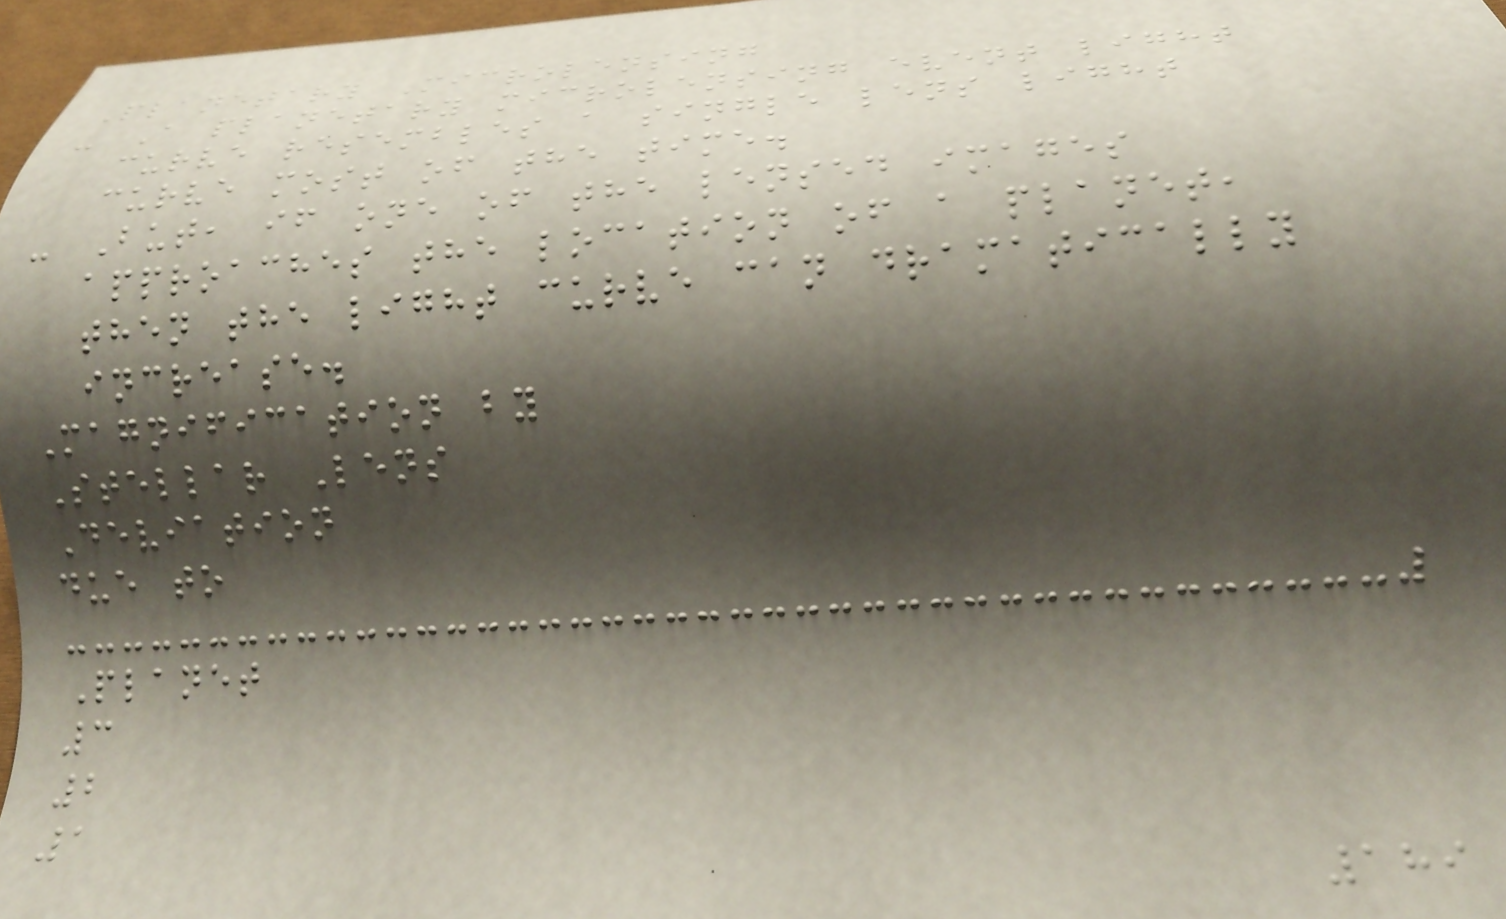Planetary Microlensing
- A planetary microlensing event light
curve resembles a single lens light
curve most of the time.
- But, if one of the lensed images
approaches the location of a planet,
then the light curve can dramatically
increase.
Magnification by
Stellar Lens
Deviation
due to
Planet
3
2
1
189
